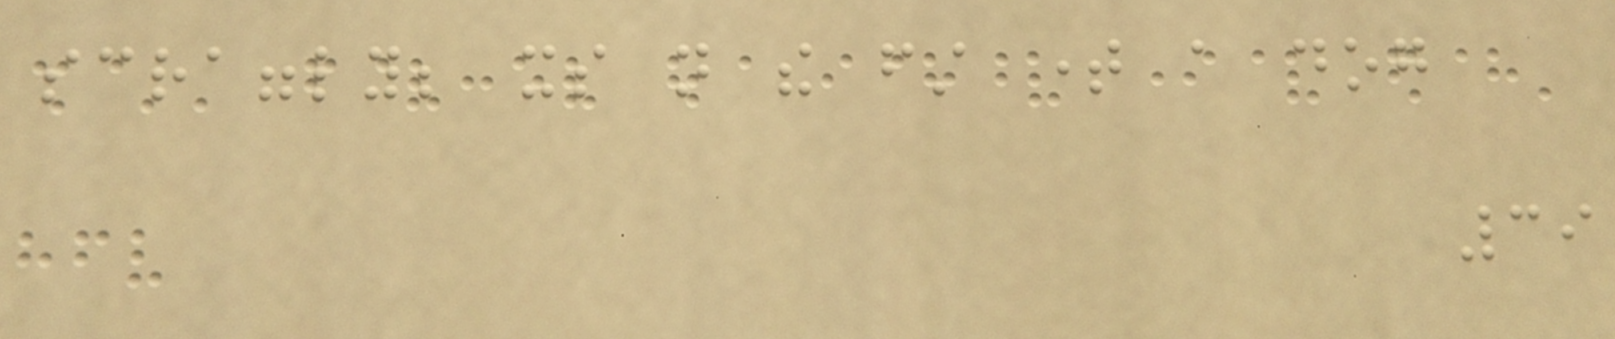scraggly; its not the first time a dog
39
